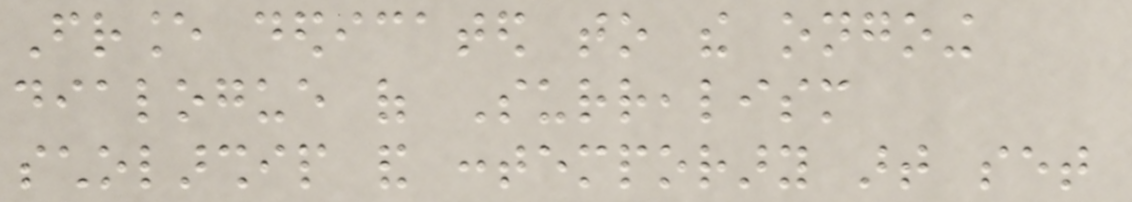France dedicated to the ongoing
dialogue of Surrealism
scholarship and contemporary art set
